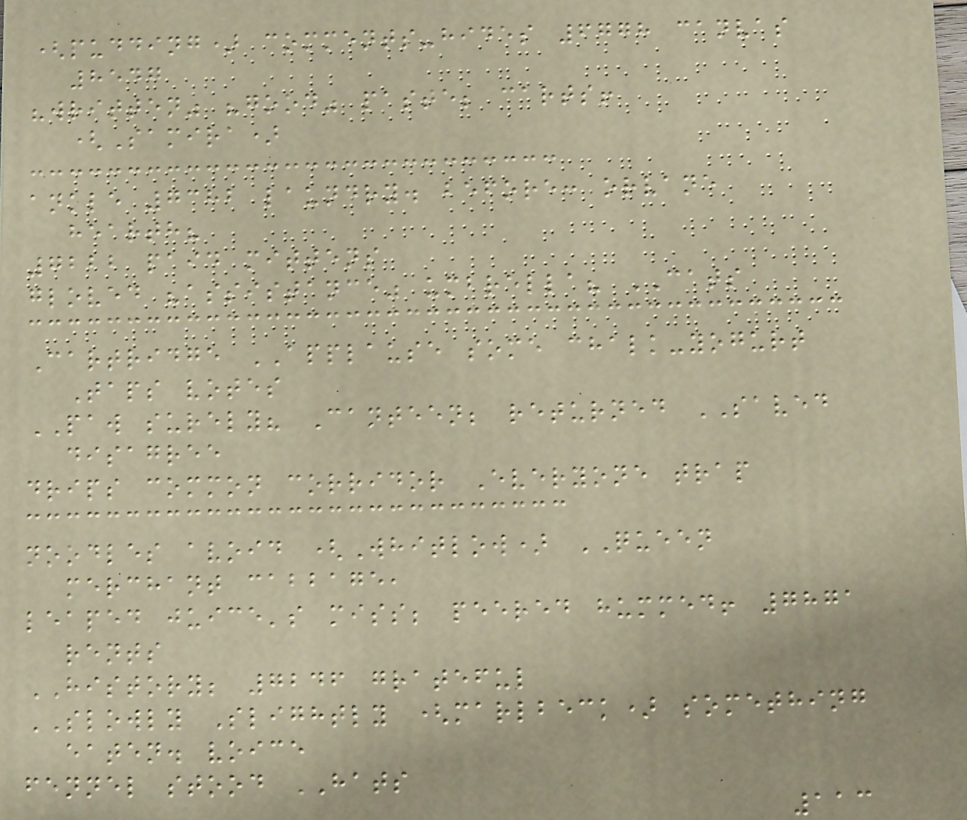(pudding) comments-hides 6778 canvas
8547
"written" "good" paste; carts!
(Samira)
ankle 7382 laundry. before: orvane
hearth?
7222 paid mittens
gloved "assistance" umbrella? CATS
Cartridge APPLAUSE some chalk-yogurt
Taps votes
PAW surely? Canteen; returned SAVED
disagree
drips common corridor Everyone trap
noodles avoid (Whitlow) QUEEN
merchant cabbage,
leaped juice's miss; peered hummed! 7871
rents
HISTORY; 7246 grateful
SLOWLY Slightly (marlbeck) something
eaten. voice
fennel stood HATS
113
